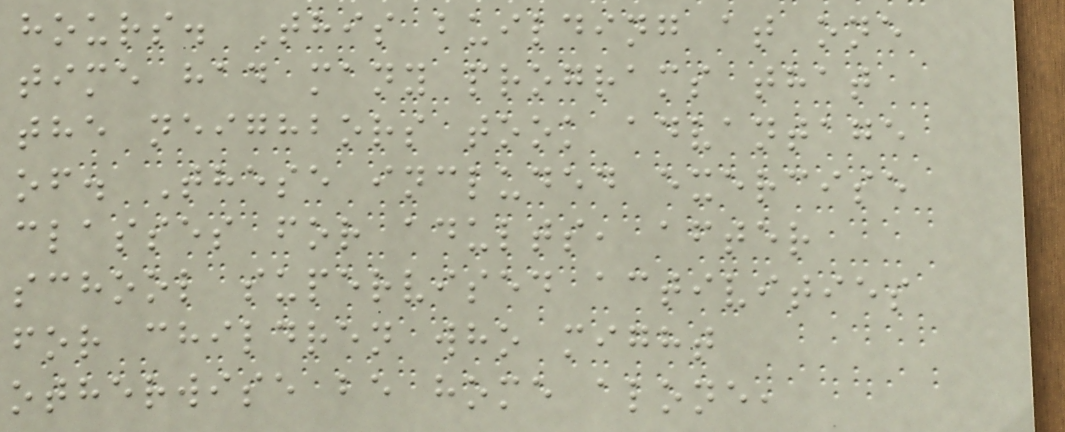hours. This building at one
time had many programs that
the neighbors took advantage
of. These included exercise
classes for adults, after
school supervised activities
for children who might
otherwise be home alone,
